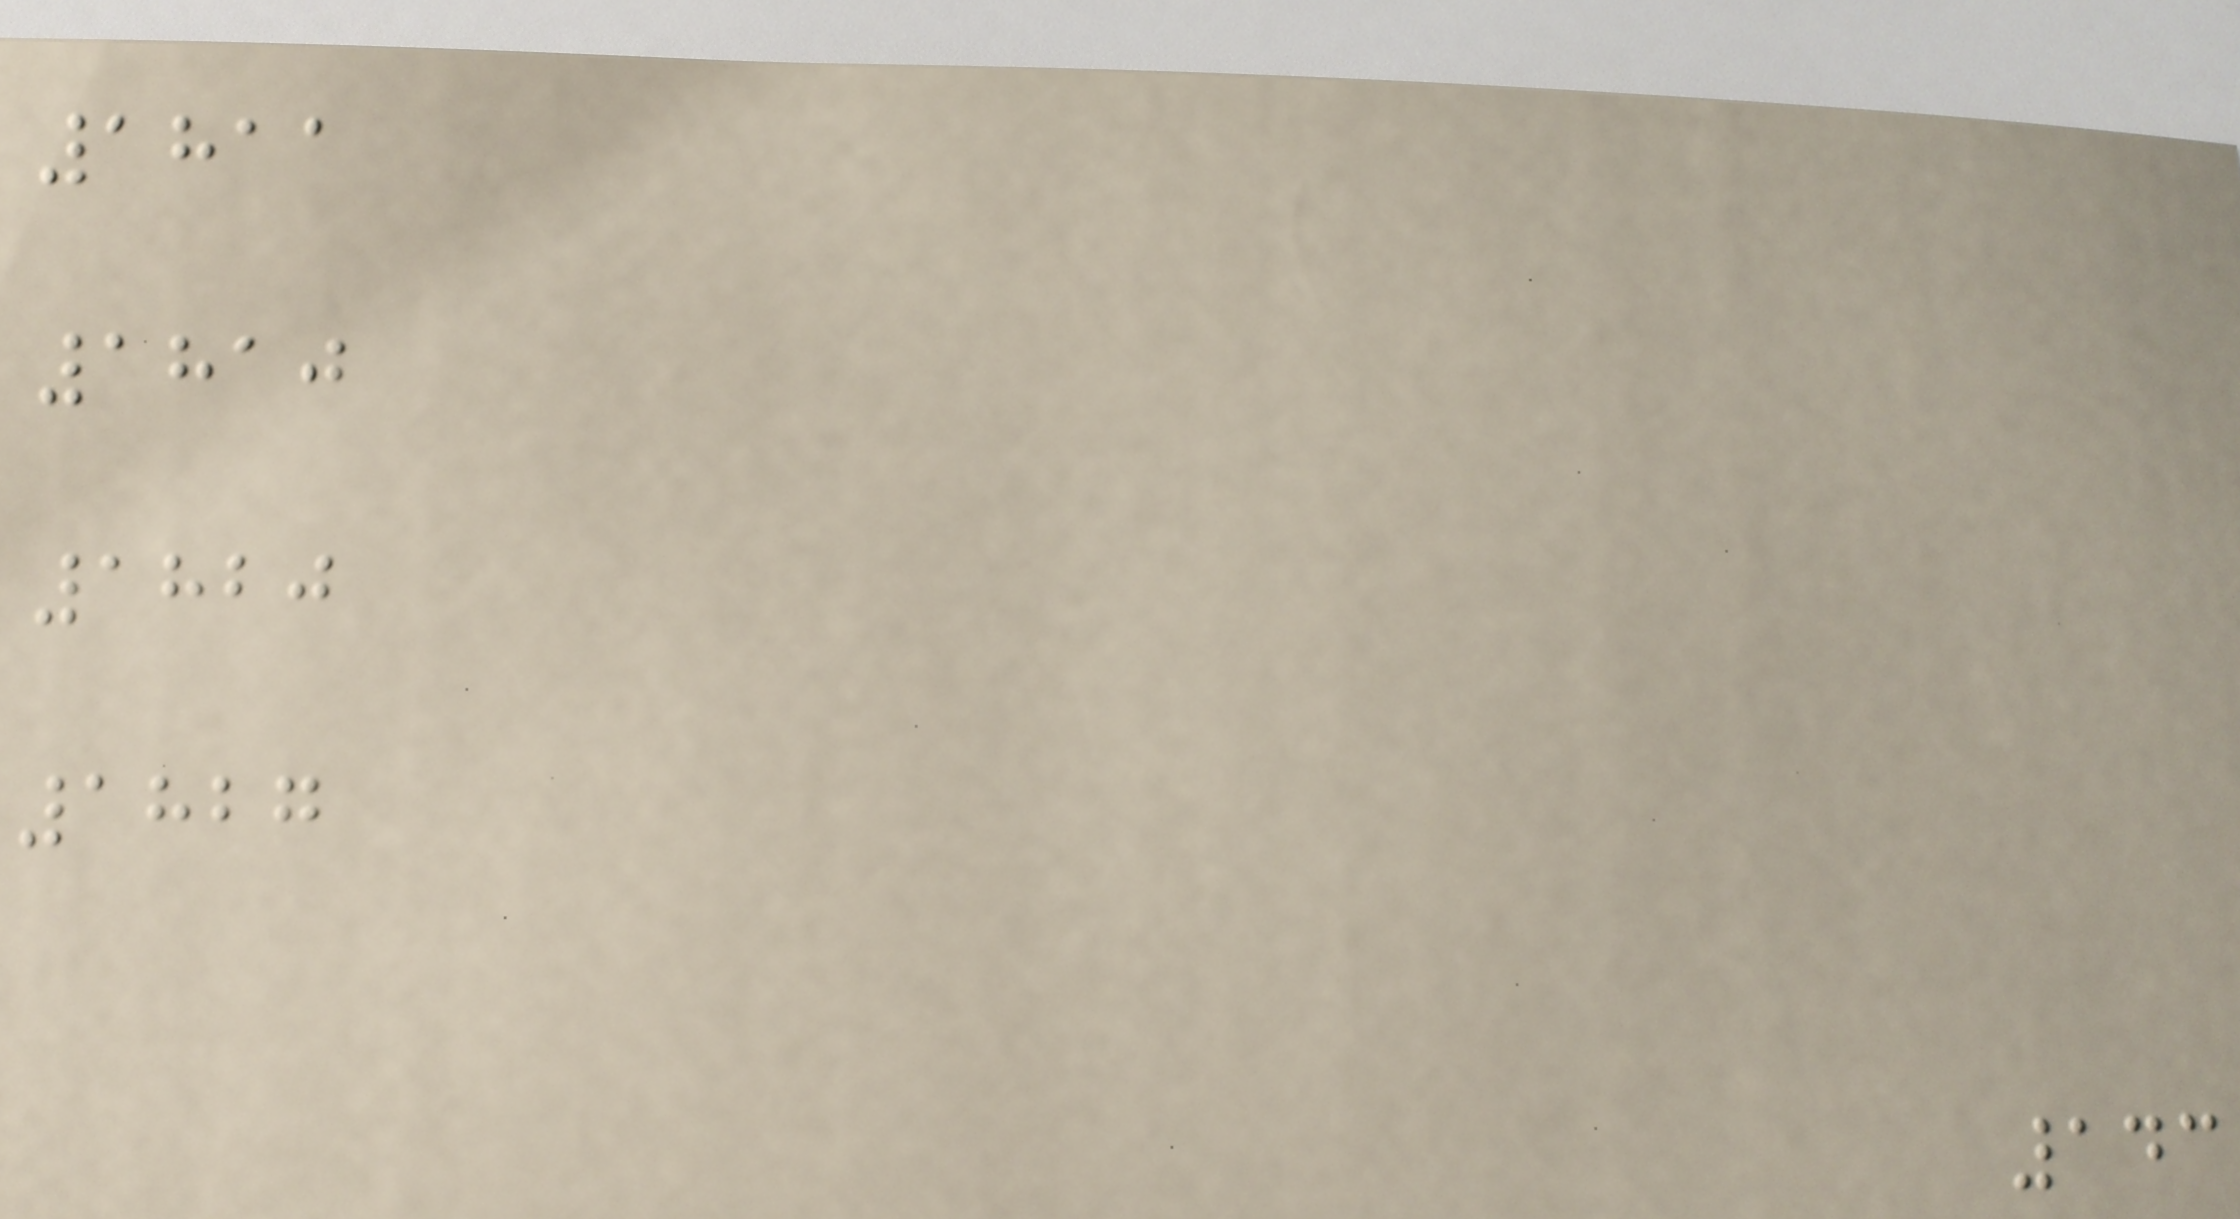1811
1810
1820
1827
143
